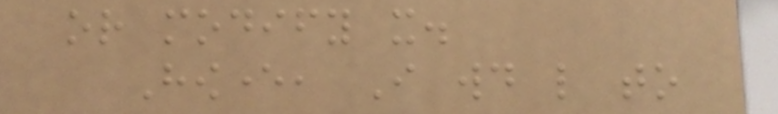or modify it.
However, I would like to
